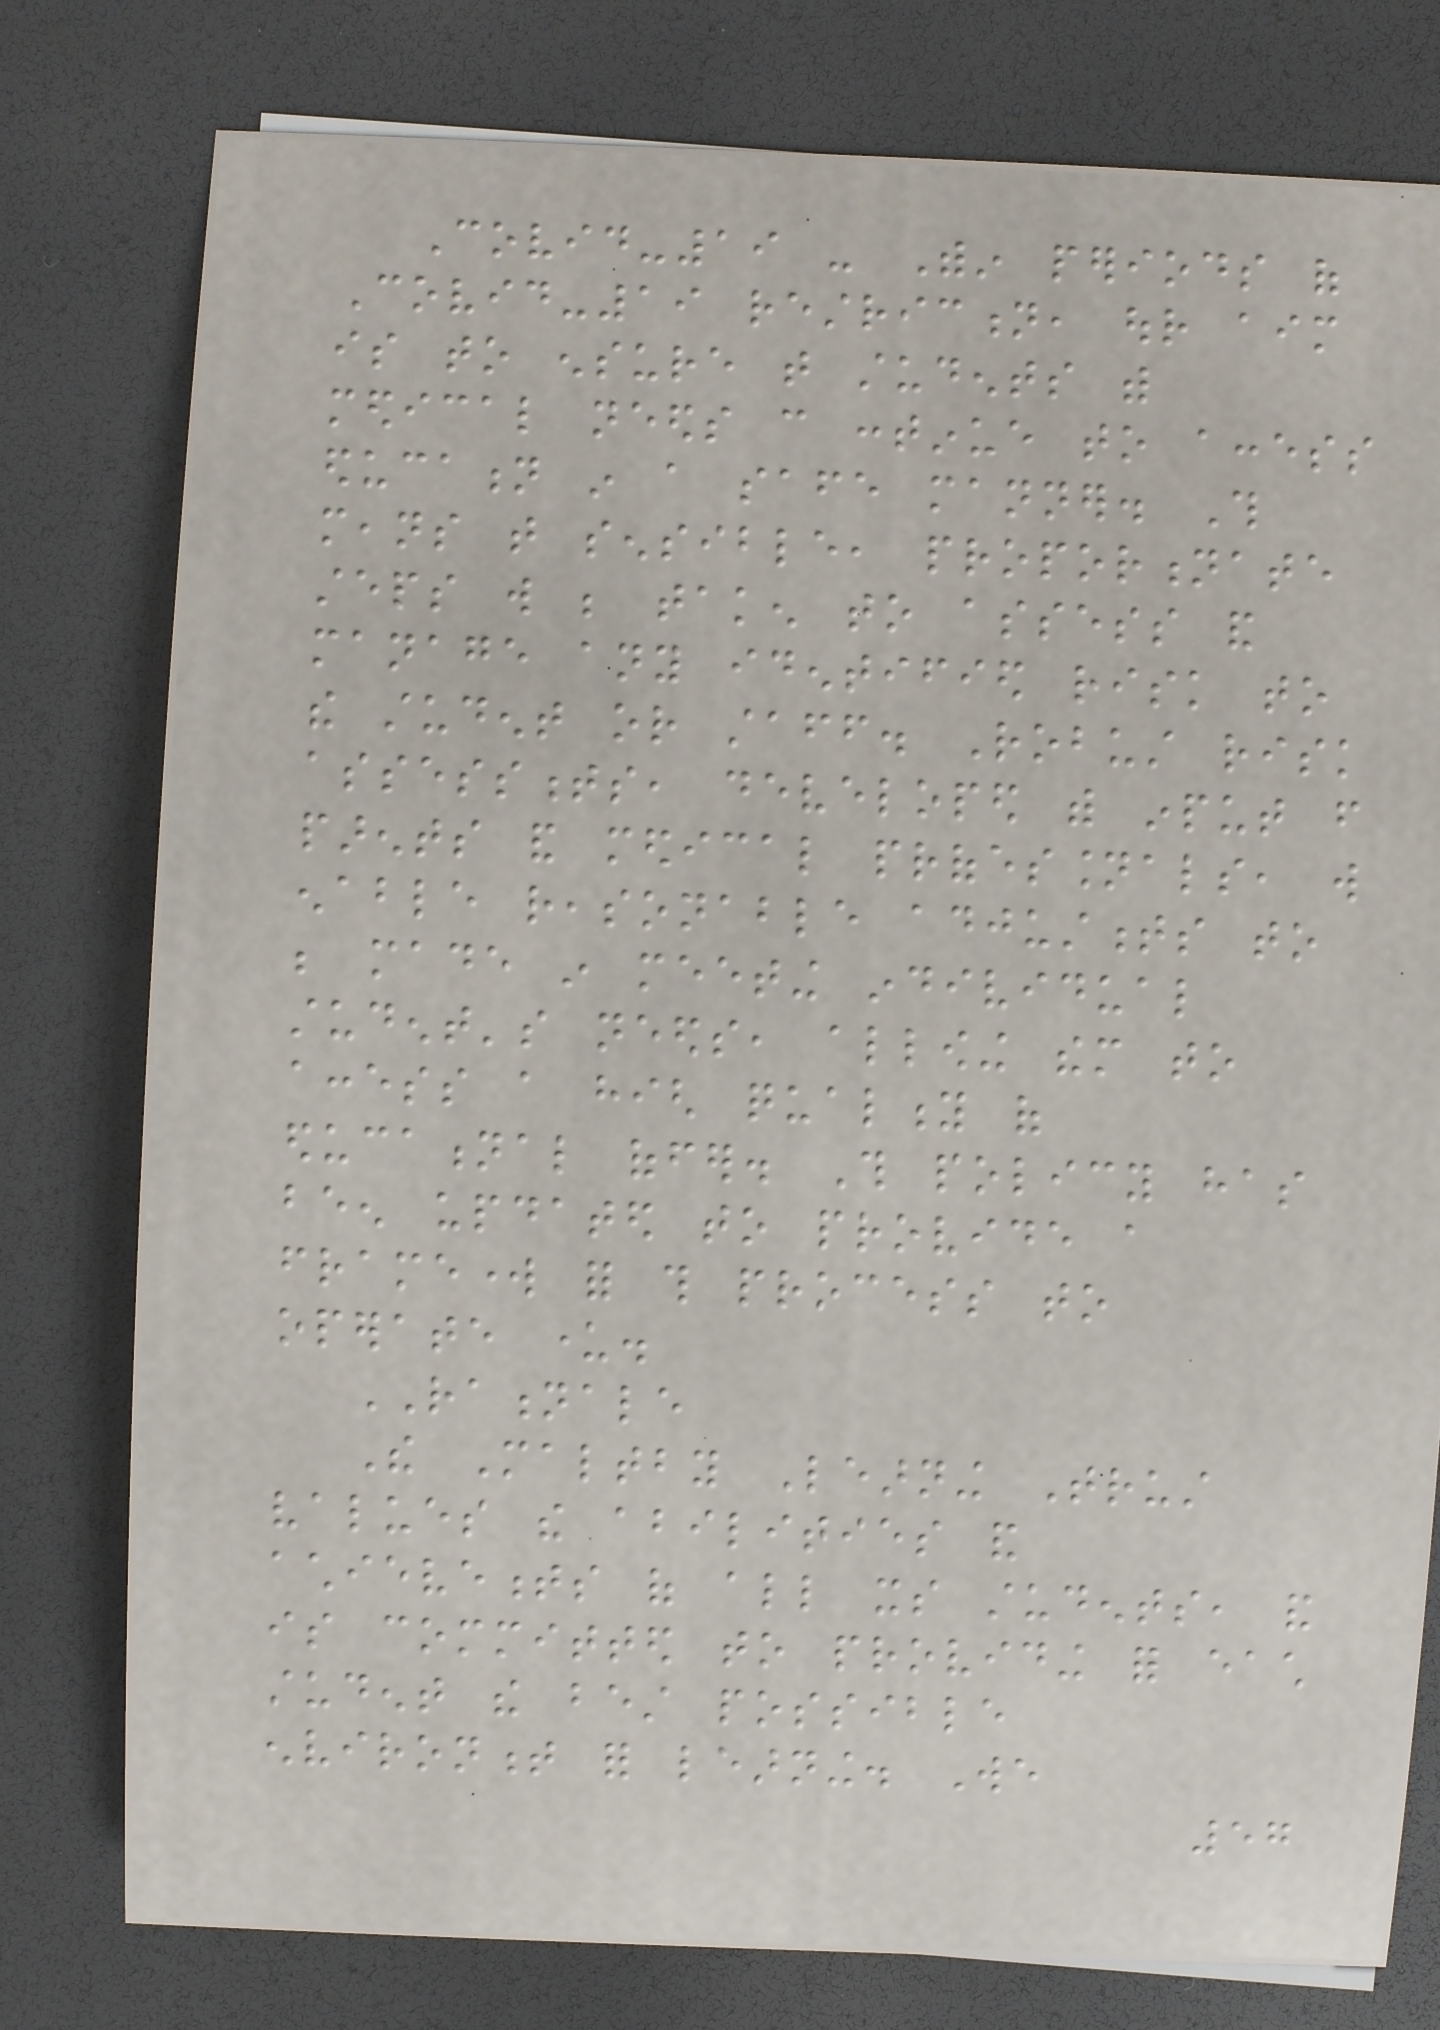Covid-19 - Within periods of
Covid-19 restriction, our aim
is to ensure that students with
medical needs can continue to access
education in a safe manner. This
means that sensible, proportionate
steps will be taken to assess and
manage any identified risk to
the student or staff. Robust risk
assessments, developed with input from
parents and medical professionals, will
enable reasonable adjustments to
be made in meeting individual
student's needs, allowing them to
access a high quality of
educational offer. This policy has
been updated to provide a
framework for this process to
operate under.
RATIONALE
The Maltby Learning Trust
values the abilities and
achievements of all its students, and
is committed to providing for each
student the best possible
environment for learning. We
57
